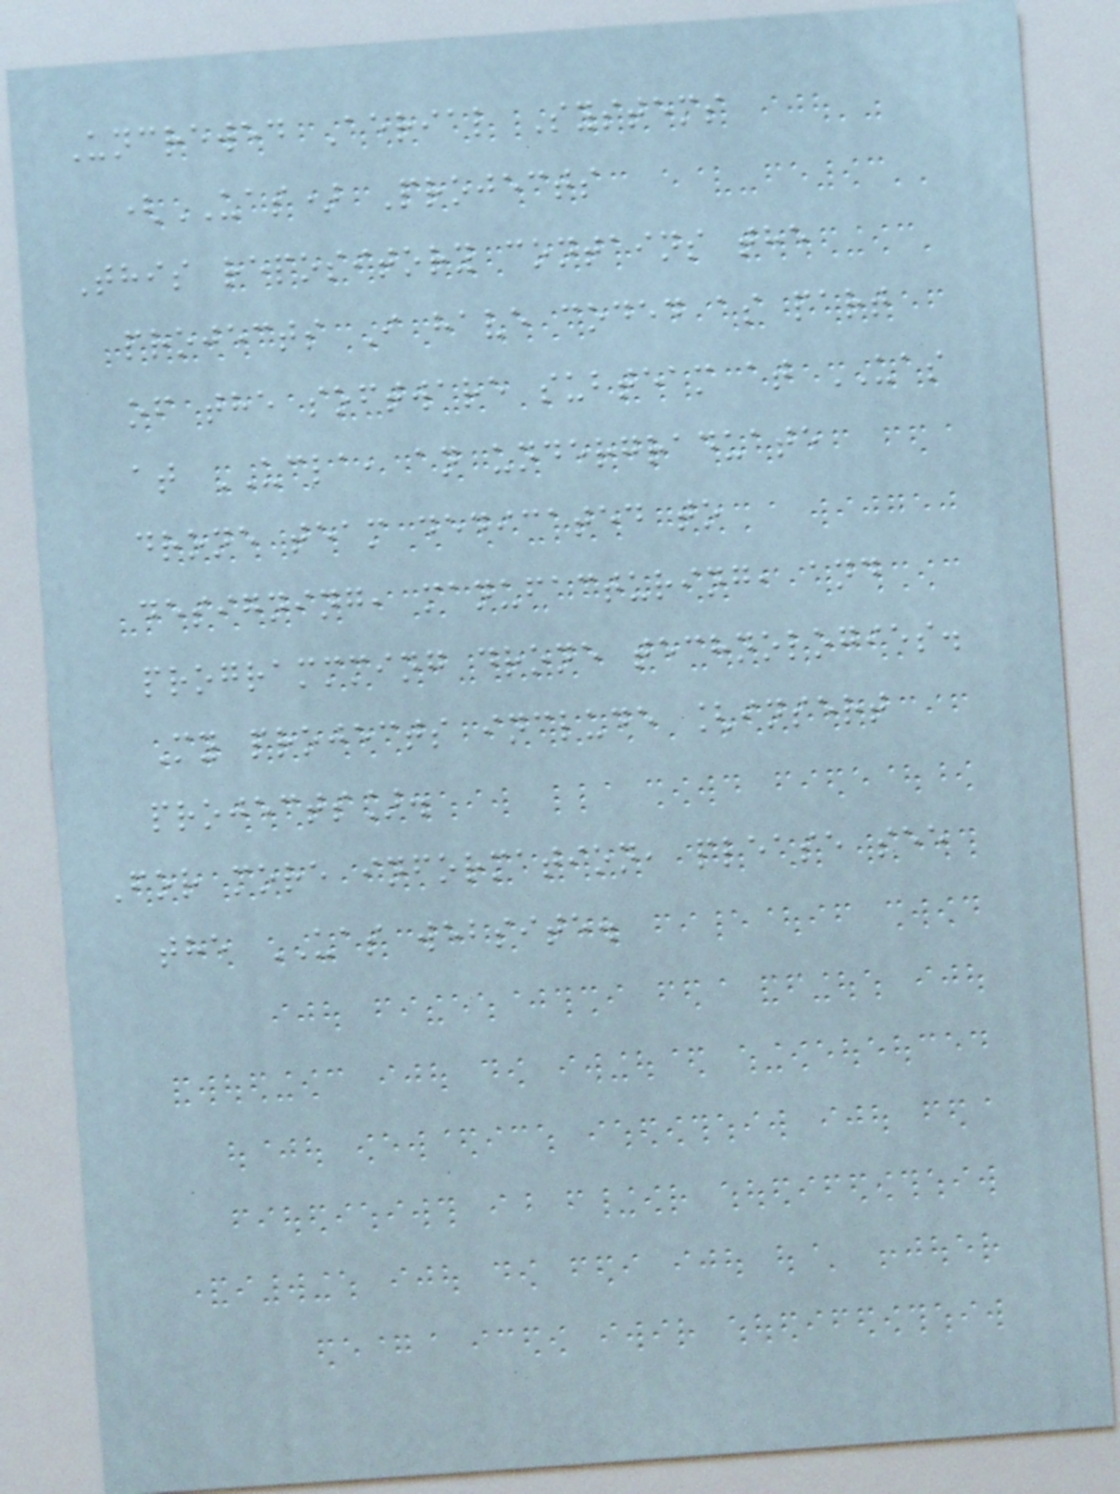Uncrewed Aerial Systems
(UAS) Projects
This repository contains the
projects I have coded as part
of the software subteam at UAS
at UCLA, an undergraduate
drone team dedicated to
designing, manufacturing, and
programmming drone technologies.
My projects include [insert
projects].
For more information, please see
the UAS website.
